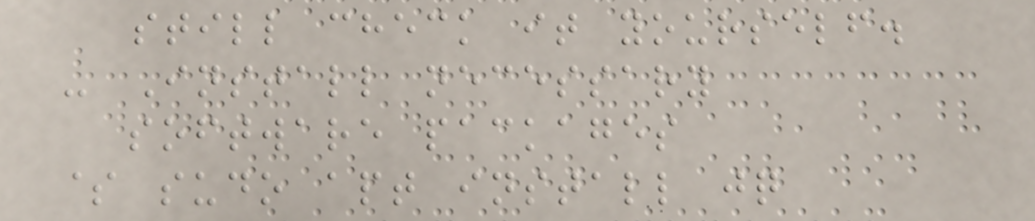still check it yourself.
- Install necessary
software packages
$ sudo apt install jq
